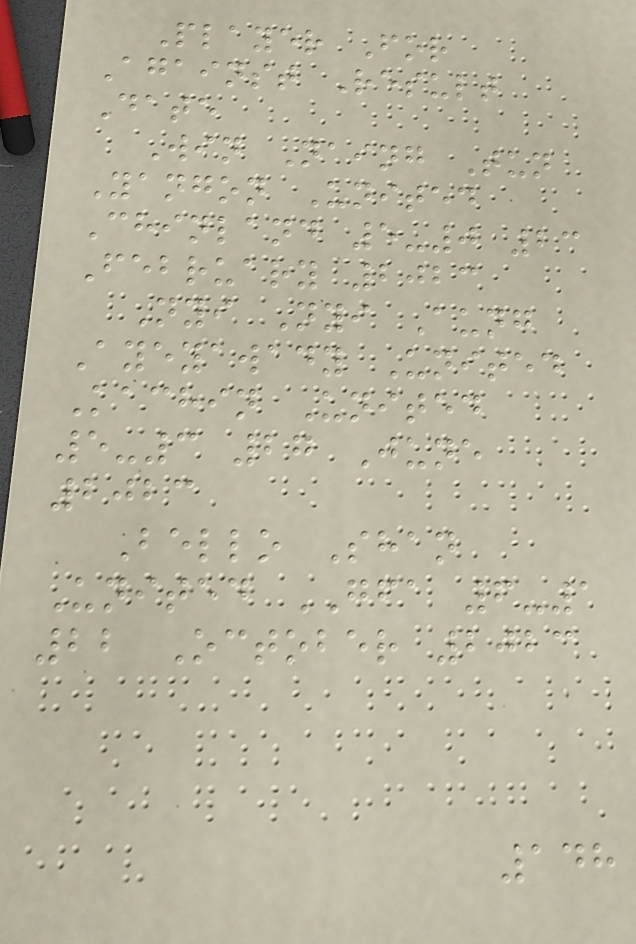Player For
Against Result
Date
Win Naing Tun
Yangon United
Chinland 5-0 23
February 2023
Nyi Nyi Aung
Ayeyawady United
Kachin United
5-3 27 June
2023
Bello Shan
United GFA 6-1
22 October 2023
148
